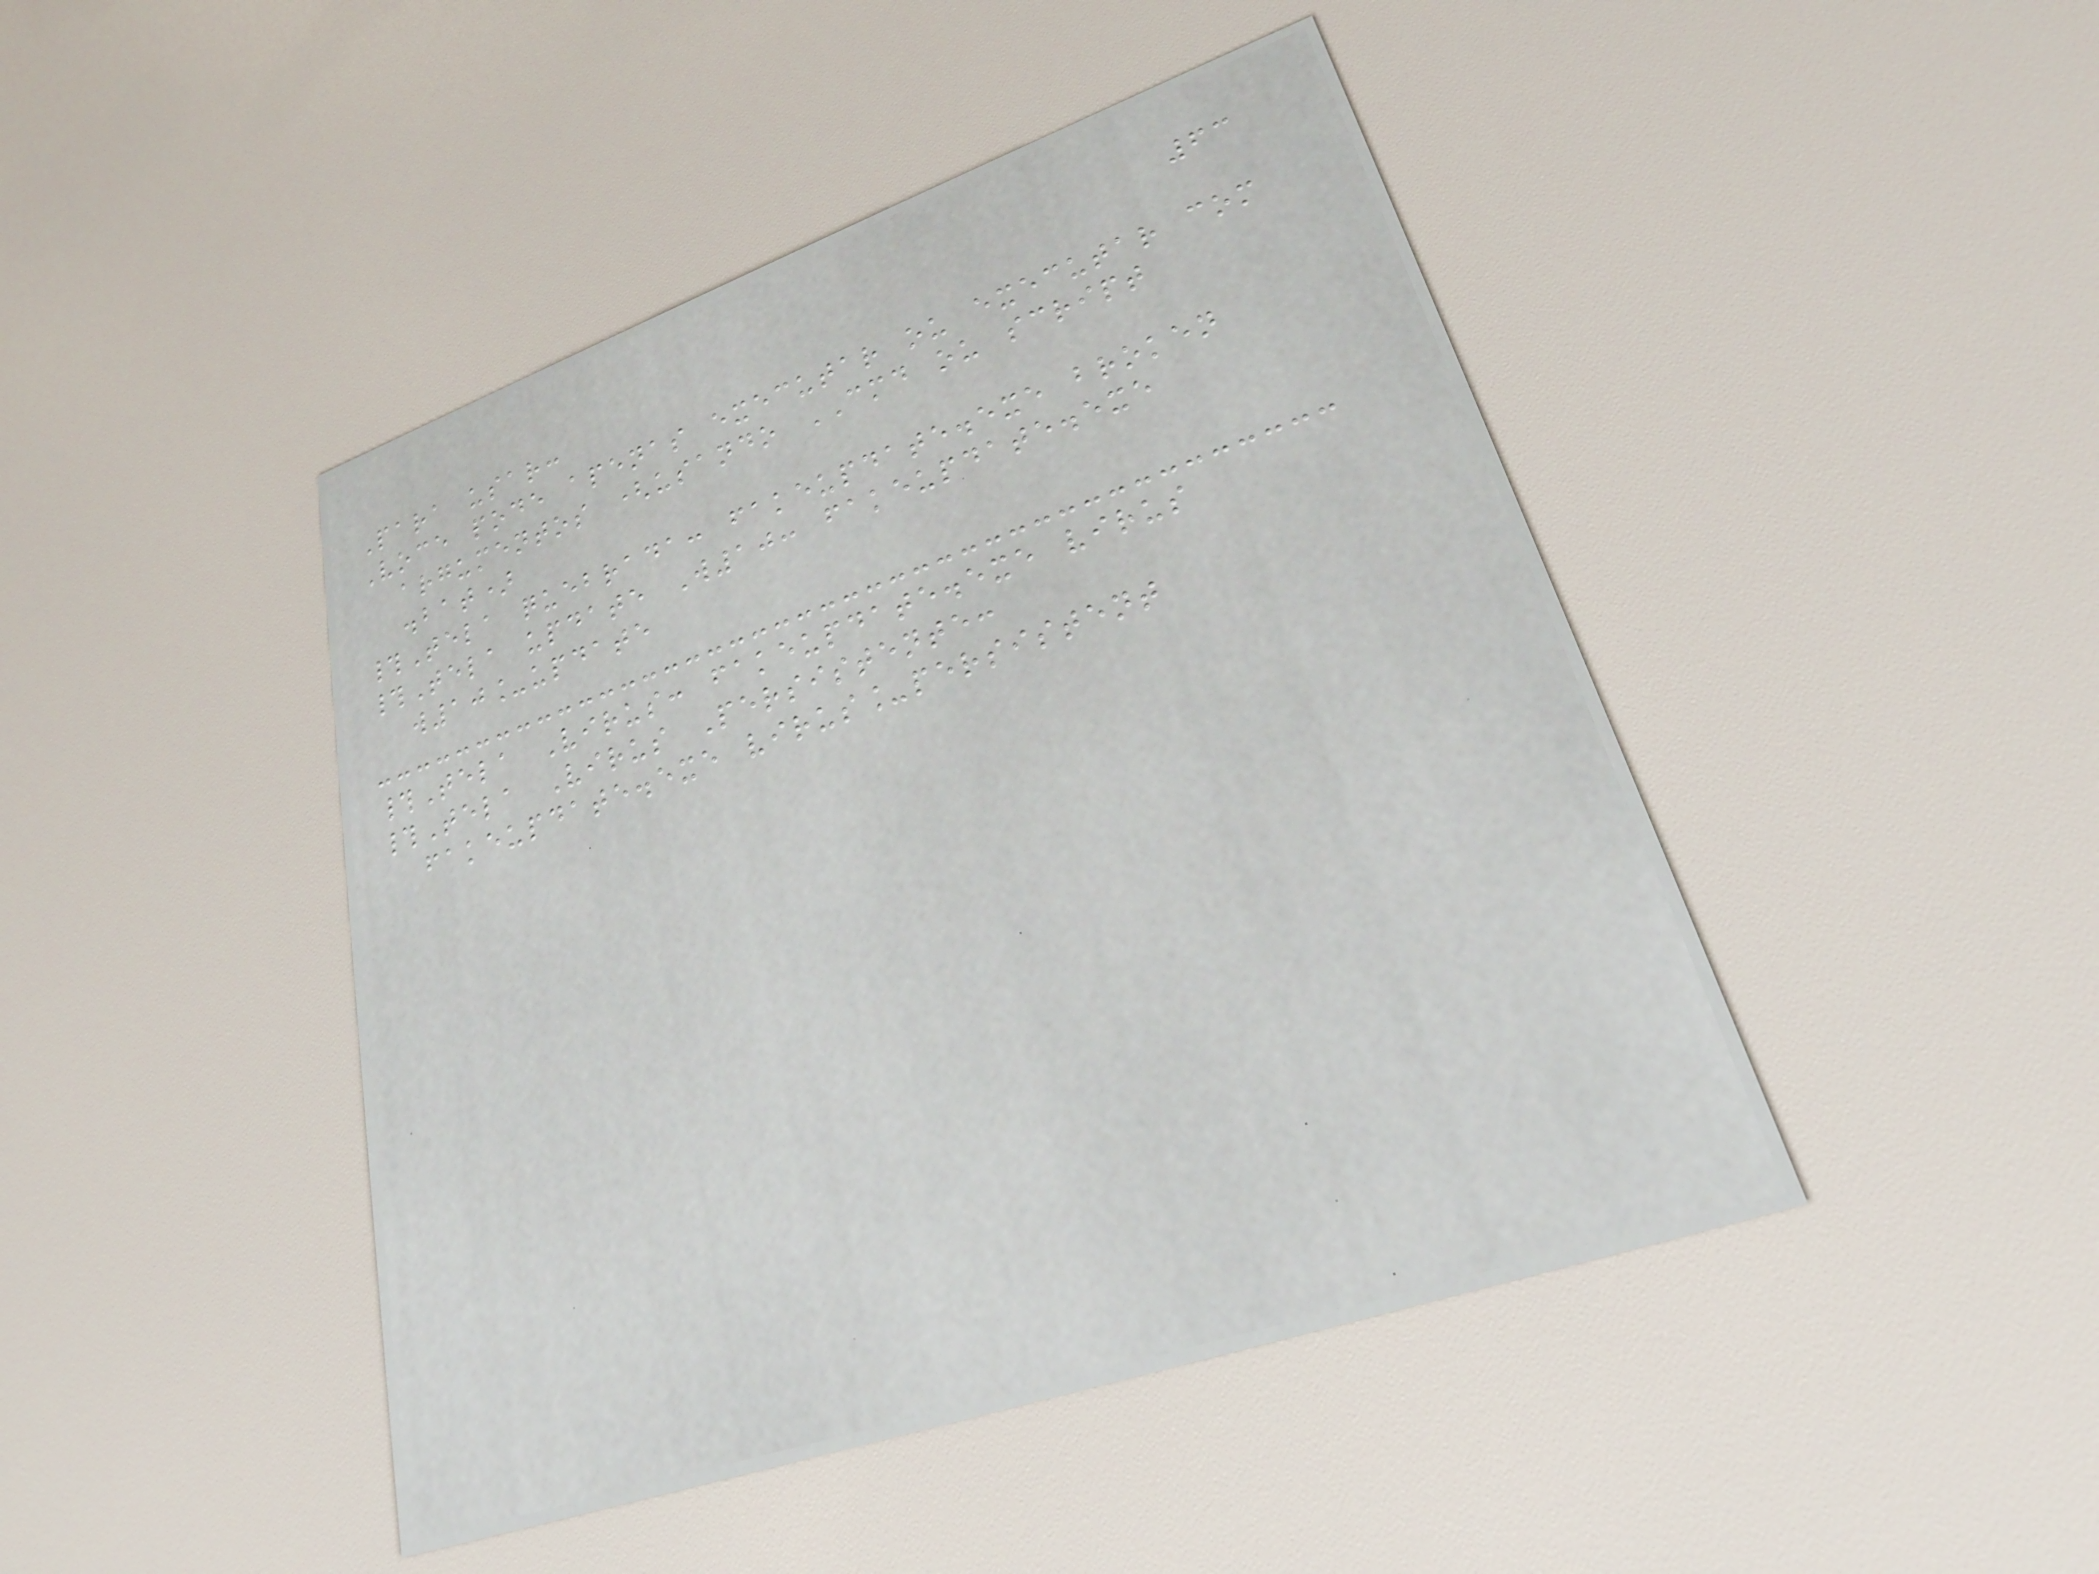63
Para usar:
Voce pode apenas executar ou executar com
argumentos (usando CMD ou script
.bat)
#Tela quebrada: fakeupdate.exe broken
#Tela update W10: fakeupdate.exe
w10_update
#Tela Virus: fakeupdate.exe virus
#Tela Virus Persistente:
fakeupdate.exe virus_persistent
